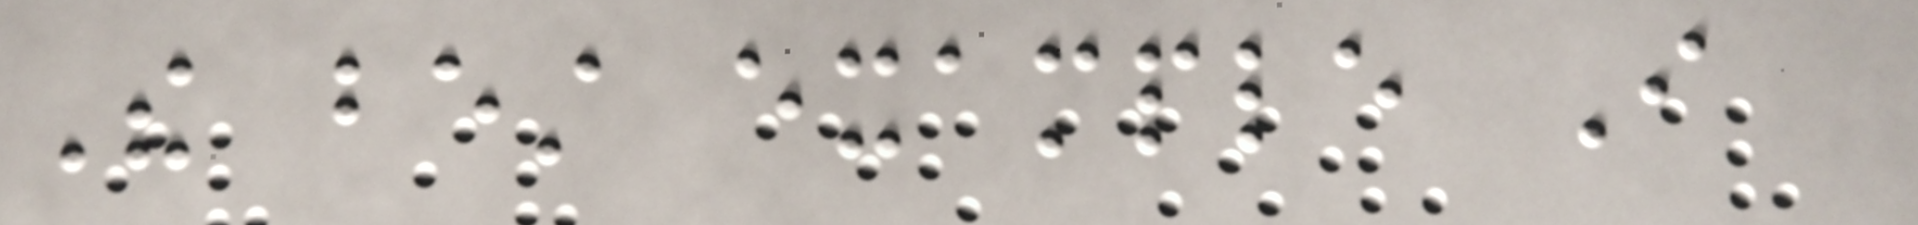The best example I
